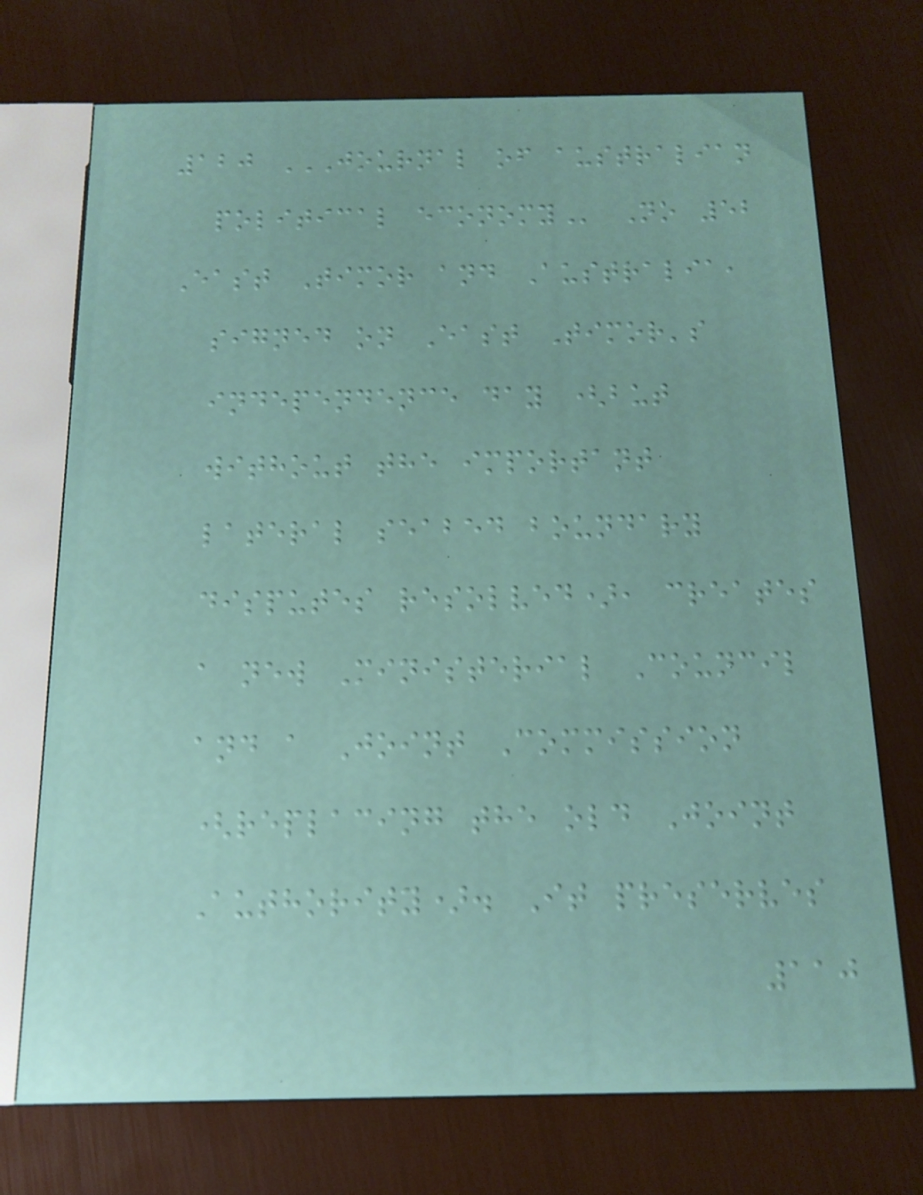120 JOURNAL OF AUSTRALIAN
POLITICAL ECONOMY No 52
East Timor and Australia,
signed on East Timor's
independence day (but
without the important
lateral seabed boundary
disputes resolved), creates
a new Ministerial Council
and a Joint Commission
(replacing the old Joint
Authority). It preserves
110
